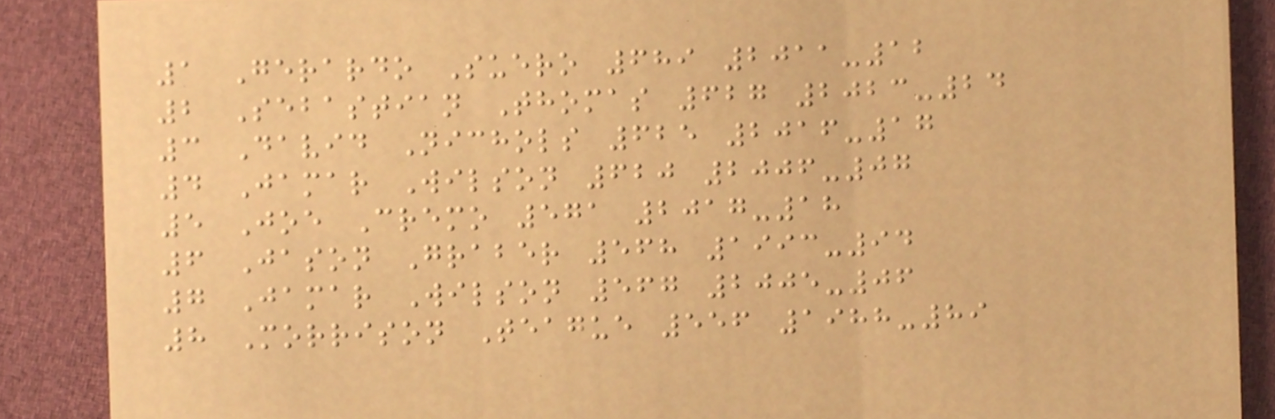1 Gerardo Suero 689 2011-12
2 Sebastian Thomas 627 2023-24
3 David Nichols 625 2016-17
4 Jamar Wilson 620 2006-07
5 Joe Cremo 571 2017-18
6 Jason Graber 568 1993-94
7 Jamar Wilson 567 2005-06
8 Morrison Teague 556 1988-89
